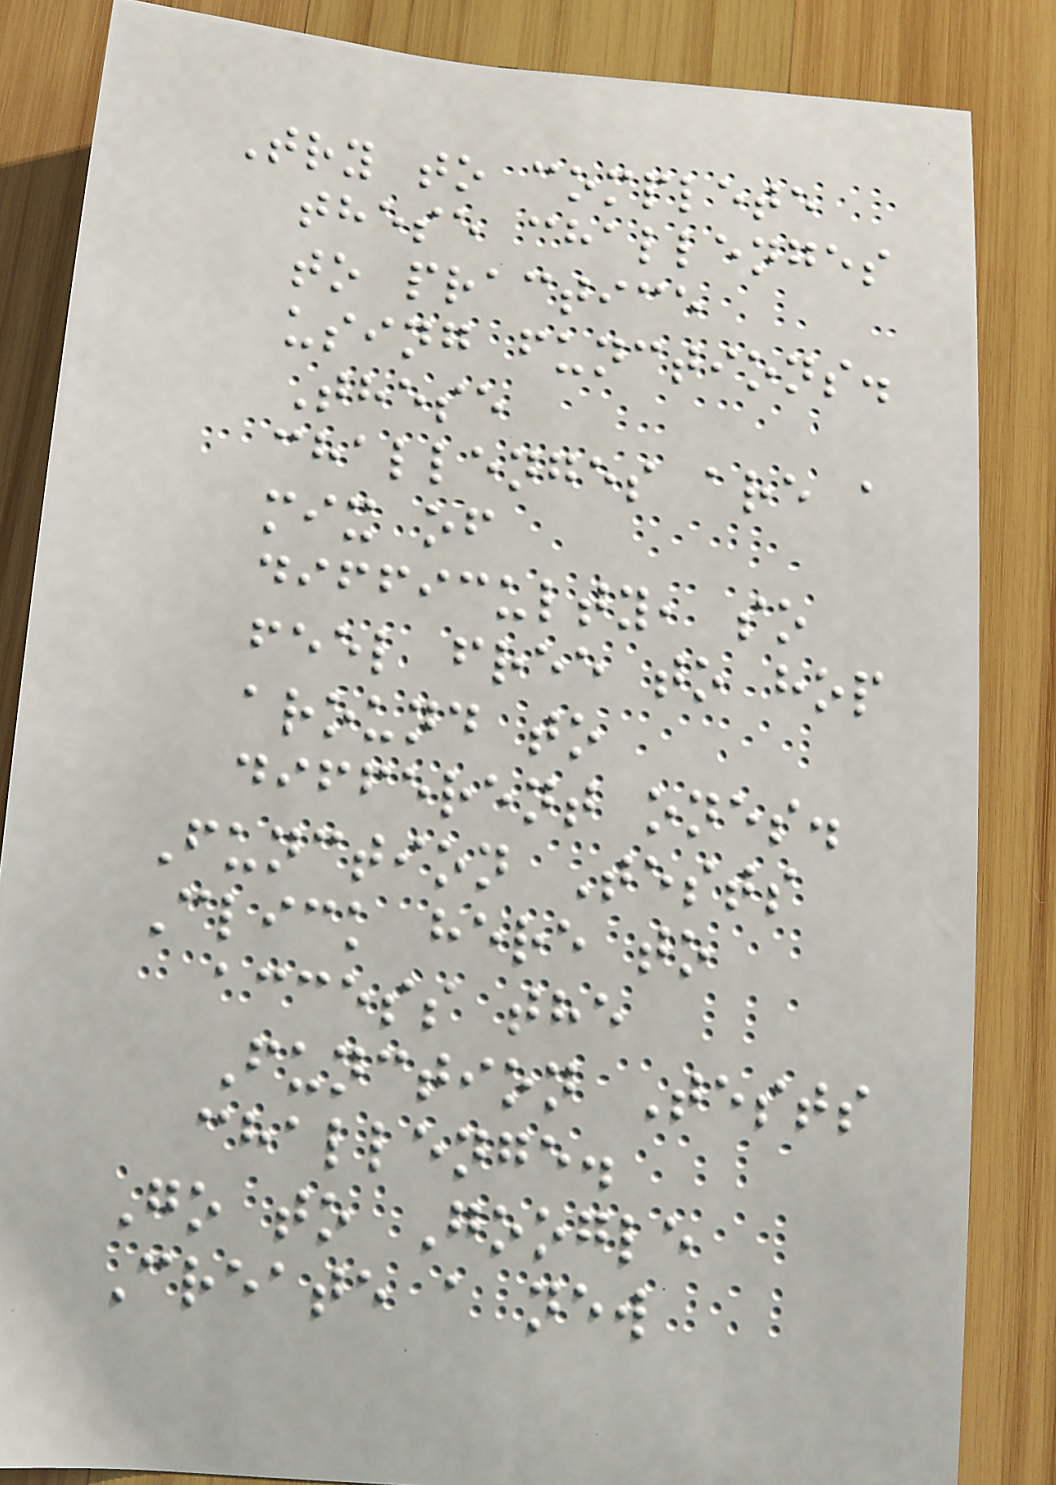Try to complete
these challenges
to practice
using functions.
These
challenges are a
mix of
difficulty, so
feel free to hop
around to
different ones.
Function Tests
Click here to
access the
Function Tests
challenge.
Go to Google
Create a new
